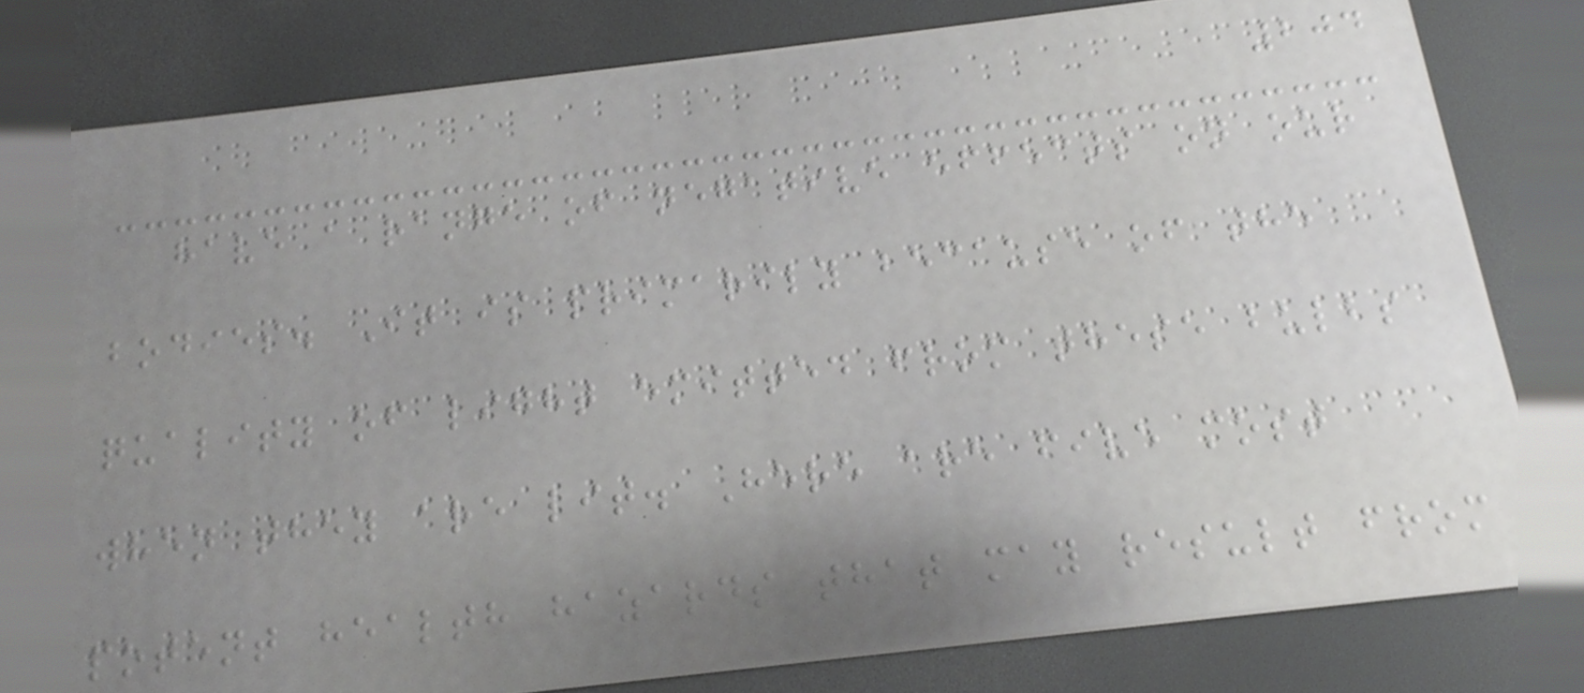204
have a range of negative effects on our
bodies. It is primarily because of the
quality of light emitted from these bulbs
when they are lit. Here are five most
potent health hazards that may result from
